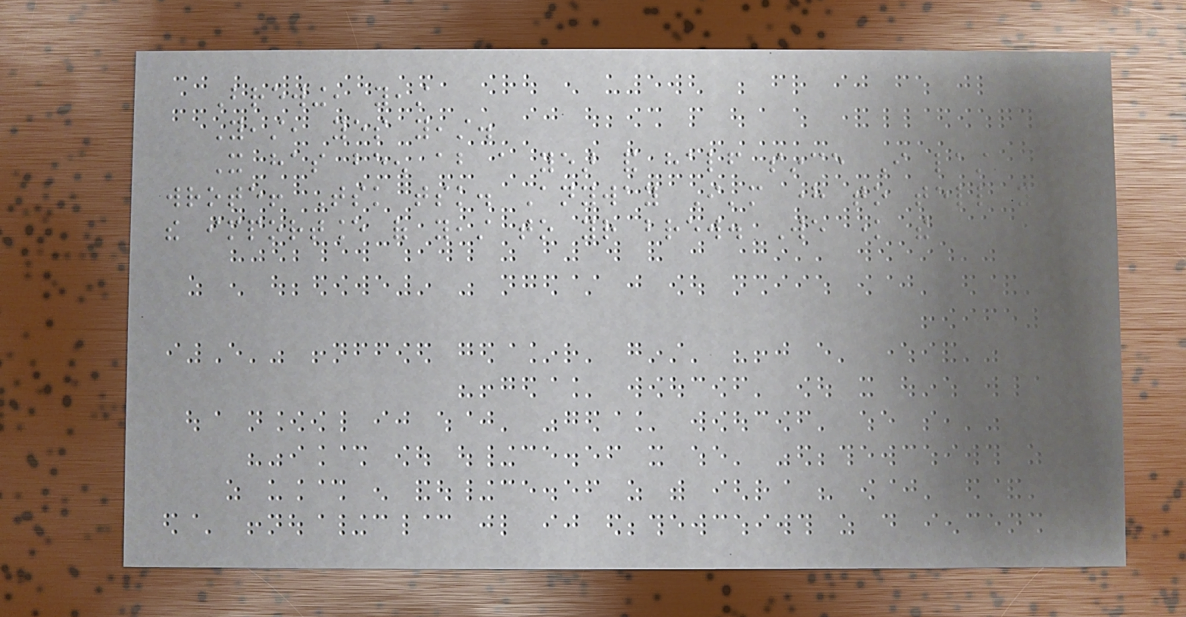Brewing, yeast
Yeast, yes yeast.
It has been about a year and half since I last
wrote! Tsk tsk. Anyway I'm here to tell you
the importance of yeast to your brew. We know the
